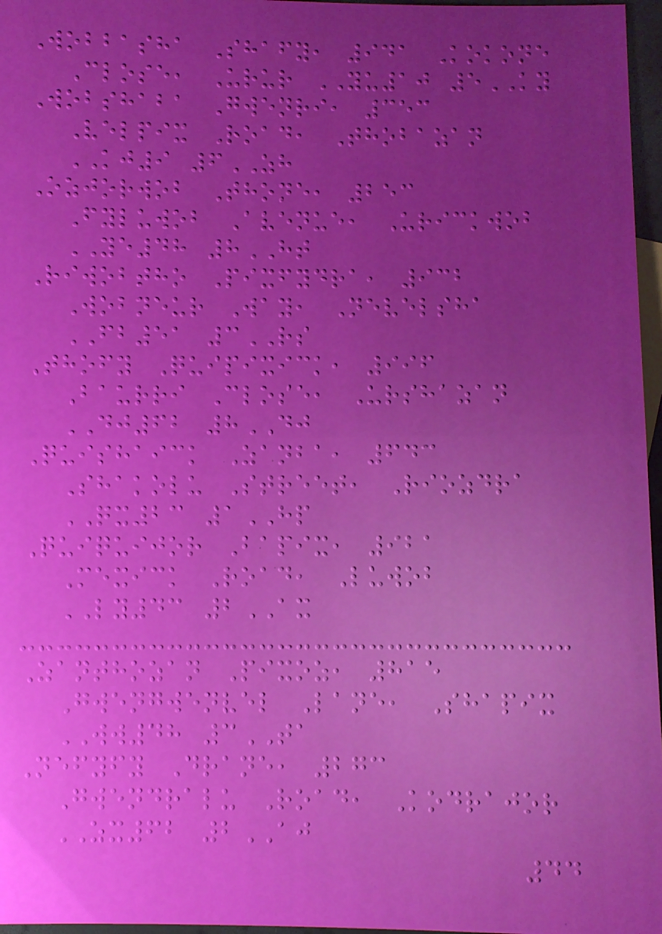Wobbasha Shafy, 941 Kokone
Close, Urur YU10 5KY
Wobshaba Gwenri, 353
Velpix Road, Thobazan
KJ9 6ZH
Ozjorwob Thone, 253
Fyluwob Avenue, Urickwob
YE48 8HT
Riwobtho Pixfydra, 932
Wobneur Way, Nevelsha
FB51 3RS
Thofy Quipixick, 996
Baurri Close, Urshazan
DJ62 8DJ
Quishaick Zanba, 643
Shakolu Street, Riozdra
QX23 1HP
Quiquijor Bapix, 921
Mexick Road, Luwob
LY43 2AX
Zanthozan Pixoz, 815
Gwengwenvel Lane, Shapix
WW48 3TA
Nefyfy Drane, 273
Gwendralu Road, Kodrajor
ZX62 2AJ
44
